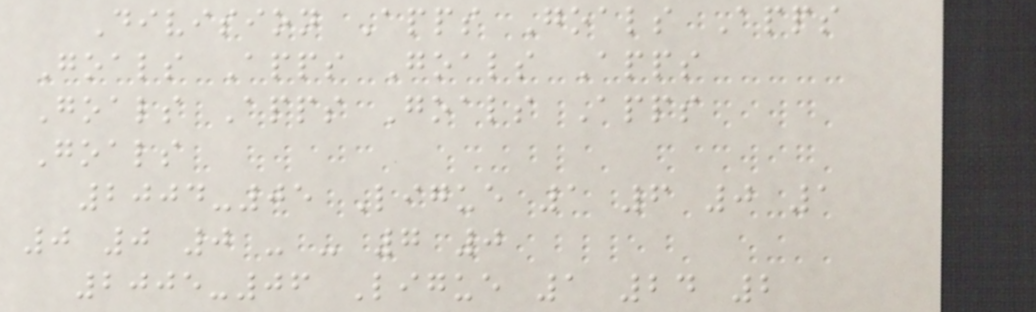Division Apps Goals Apps
Goals Apps Goals Apps
Goals Apps Goals Apps
Goals
2004-05 Ligue 1 6 0 1
0 0 0 - - 7 0
2005-06 Ligue 1 24 2
